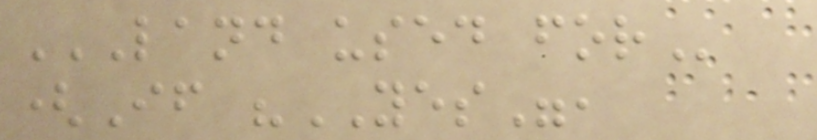LAND USED FOR
(If "YES",
